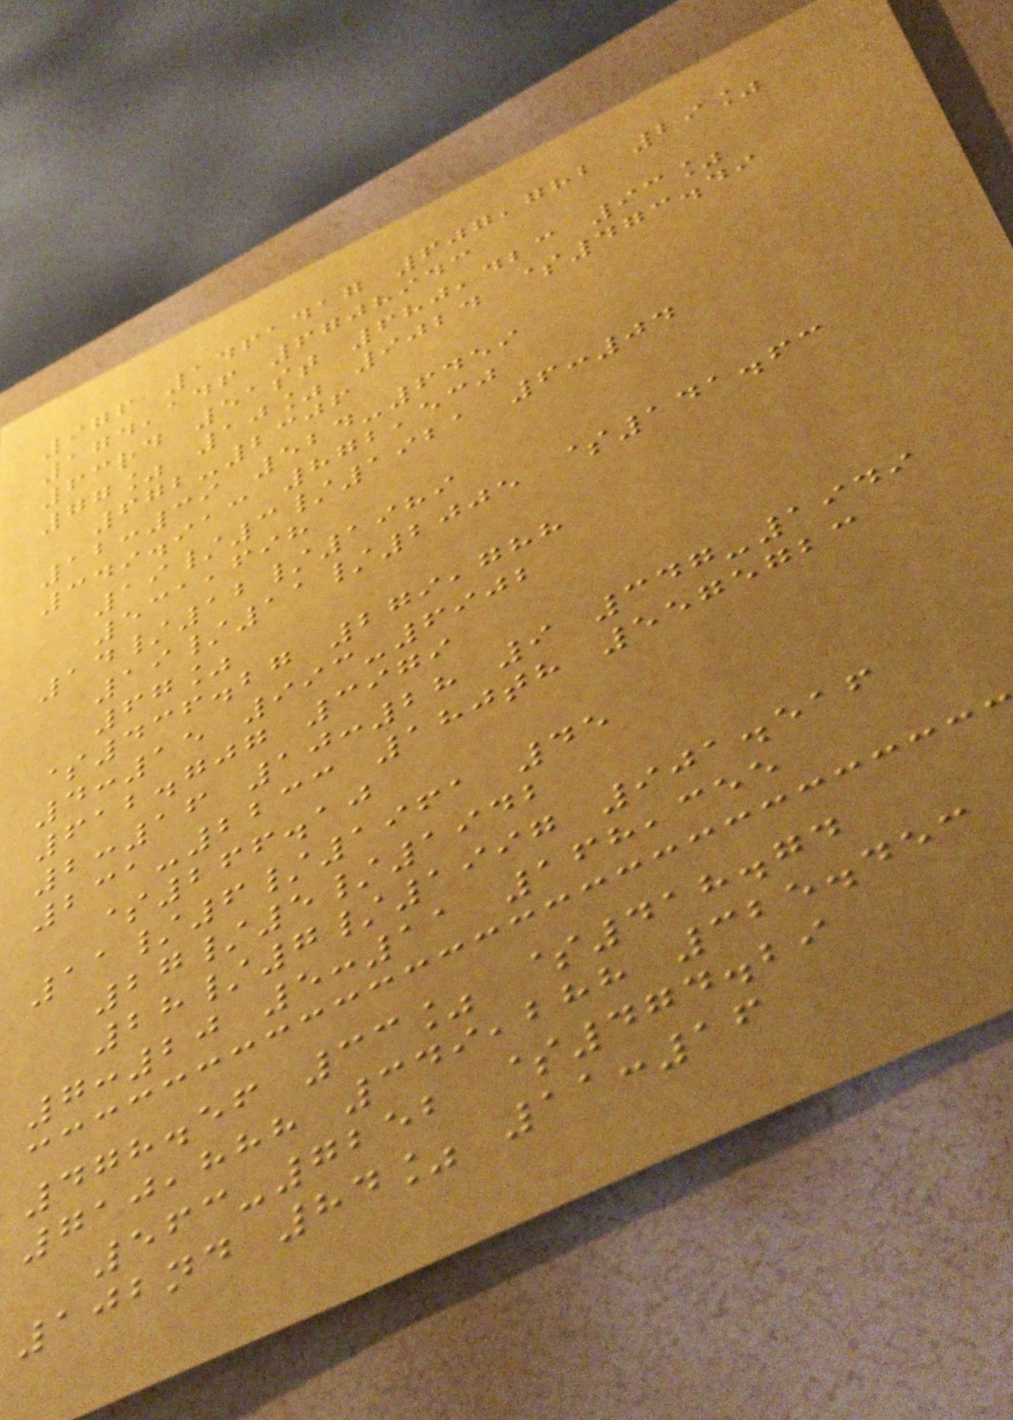976 1461417 607,782 29%
174,146 6708943
63rd 51st 680,423 93%
77% 10% 9024 $473.49
672-2306
12:39 524-6459
349.913 872,530
19/3/1921 6:04
531,698
14/12/1989
19/11/2005 $141.63
67%
$436.27 279,788
4:15 993-6902
612.707 3979
2:16 10:28 9 347-1949
231-2233 180th 5575723
$266.10
11/6/1961 45
27/5/1942
28/7/1997 901.516
7:20 5:11 168,355
478.56 33% $418.74
710,888 349,288 325.453
563-7252 $474.29
102nd 84% 11:16
